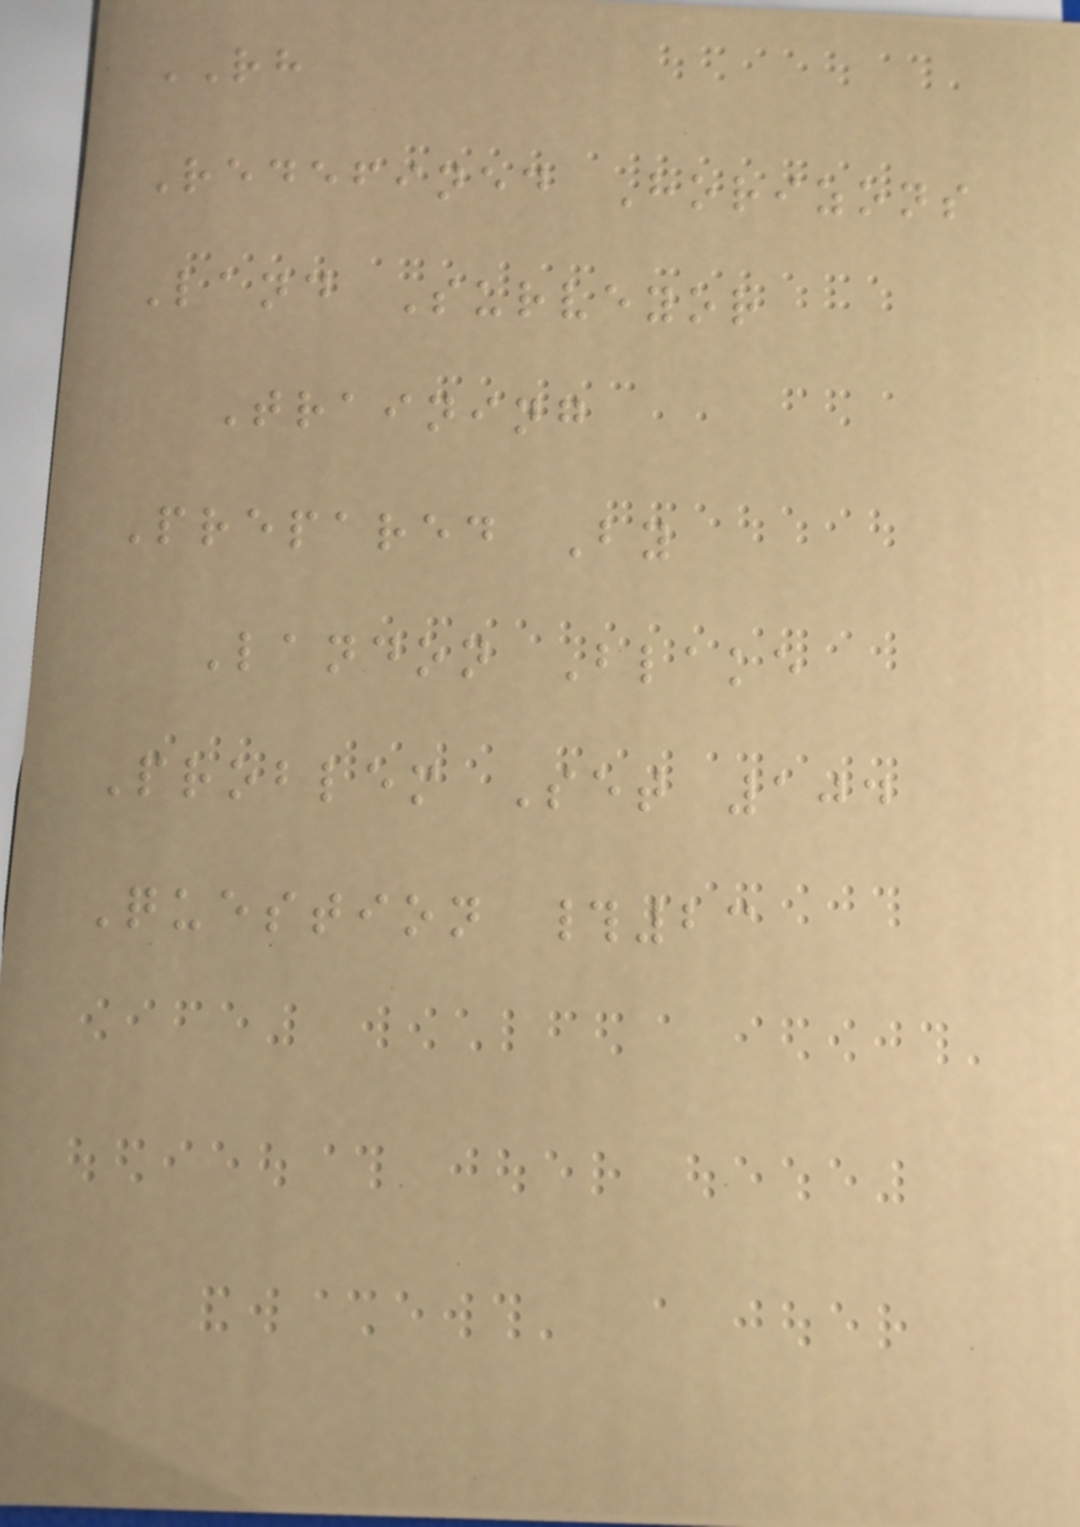RH
Redefined Horizons
Land Surveyor
Training
Prepared By
Landon Blake
Problem Set 104
Question #23
